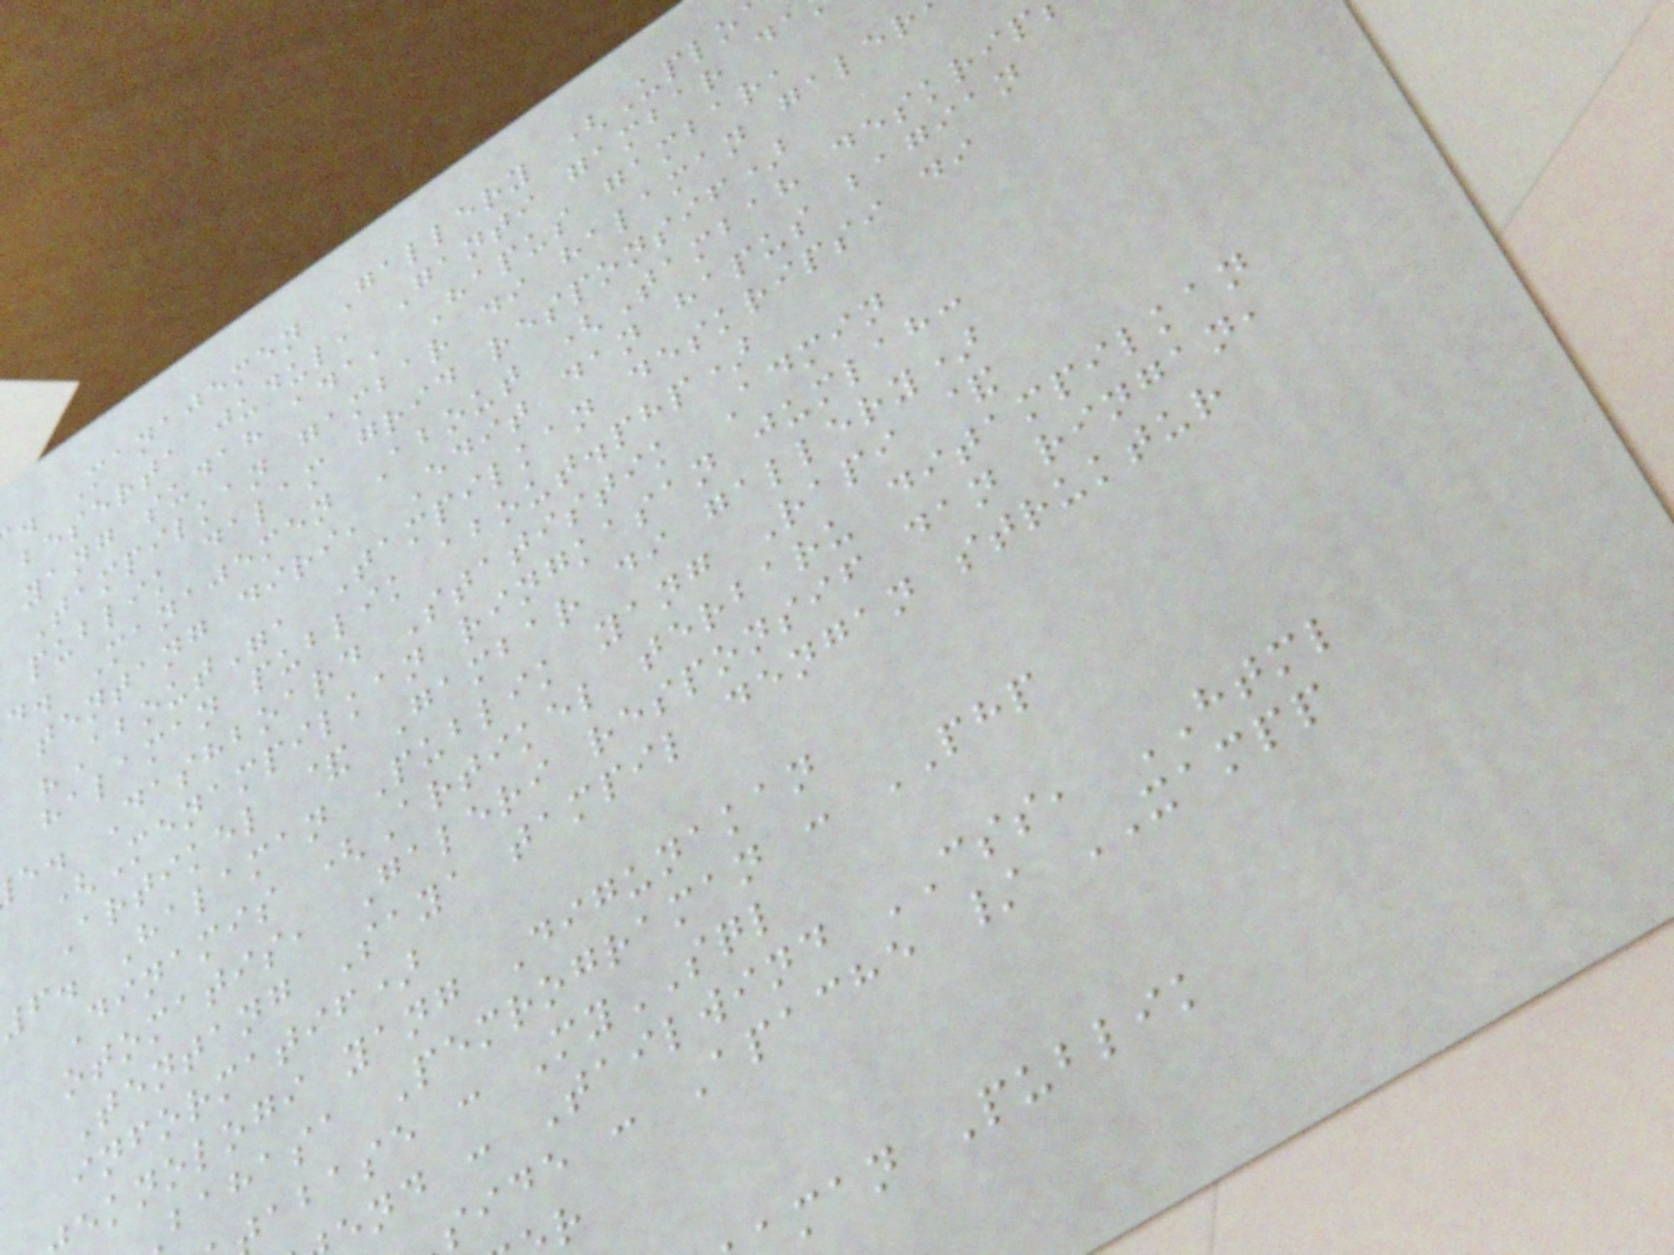. Manajemen Gallery (Uplo
beserta judul, Ganti gambar da
yang sudah ada, Hapus gambar,
Tampilkan gambar di halaman galer
publik dalam grid responsif)
d. Manajemen About (Tambah deskrip
tentang diri, Edit dan hapus bagian
"About", Tampilkan deskripsi di
halaman publik about.php)
e. Dashboard Statistik Admin
(Menampilkan ringkasan jumlah:
Artikel & Gambar di gallery)
6. Halaman Publik yang Rapi &
Dinamis (Artikel terbaru ditampilkan
otomatis, Galeri responsif dan ringan,
Tentang Saya tampil dengan struktur
informatif)
eknologi yang Digunakan
bahasa Pemrograman : PHP
abase : MySQL
end : Tailwind CSS, HTML
side : Apache / XAMPP
man Publik
